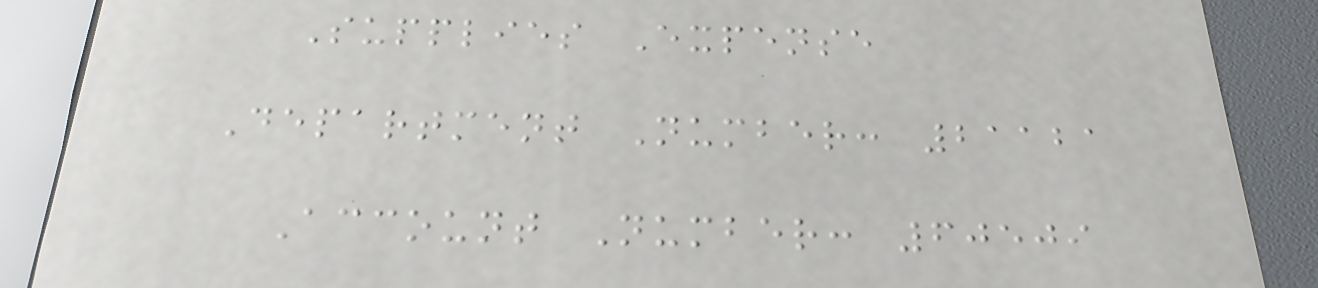Supplies Expense
Department Number: 21121
Account Number: 60509
